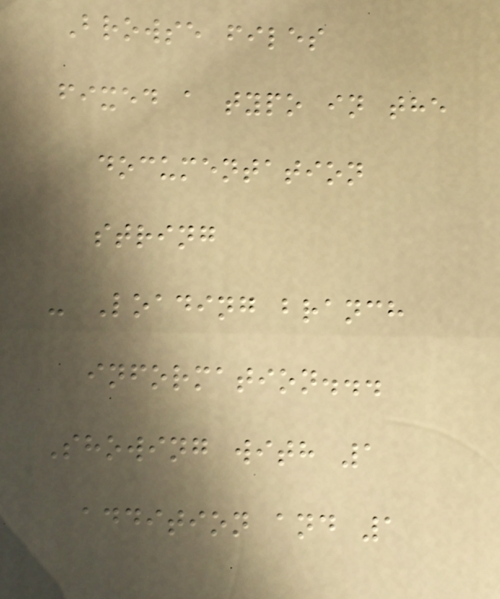Browse files
fixed a typo in the
documentation
string
- Loading branch
information...
Showing with 1
addition and 1
